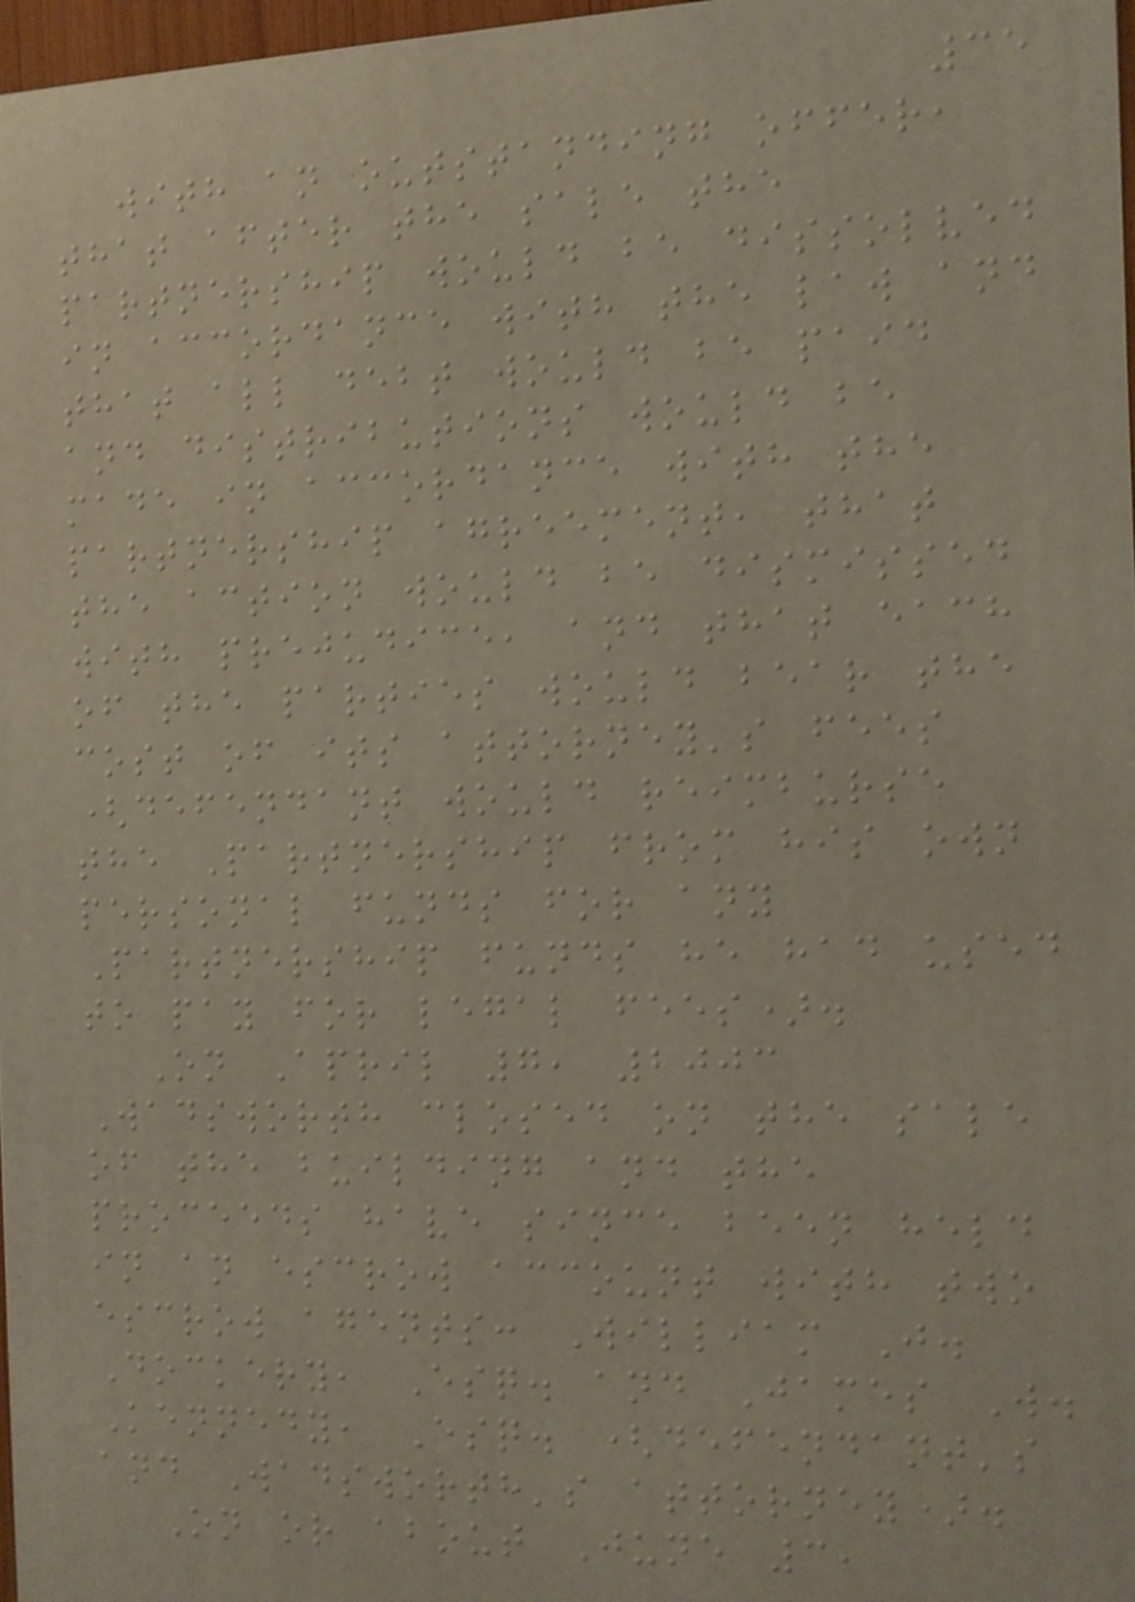35
with an outstanding offer,
that after the sale the
partnership would be dissolved
in accordance with the law and
that all debt would be paid
and distributions would be
made in accordance with the
partnership agreement, that
the action would be dismissed
with prejudice, and that each
of the parties would bear the
cost of its attorney's fees
(defendant would reimburse
the Partnership from his own
personal funds for any
Partnership funds he had used
to pay for legal fees).
On April 7, 2003
Wadsworth closed on the sale
of the building and the
proceeds have since been held
in an escrow account with two
escrow agents: William J.
Dockery, Esq. and James W.
Kennedy, Esq. (defendant's
and Wadsworth's attorney).
On or about June 3,
